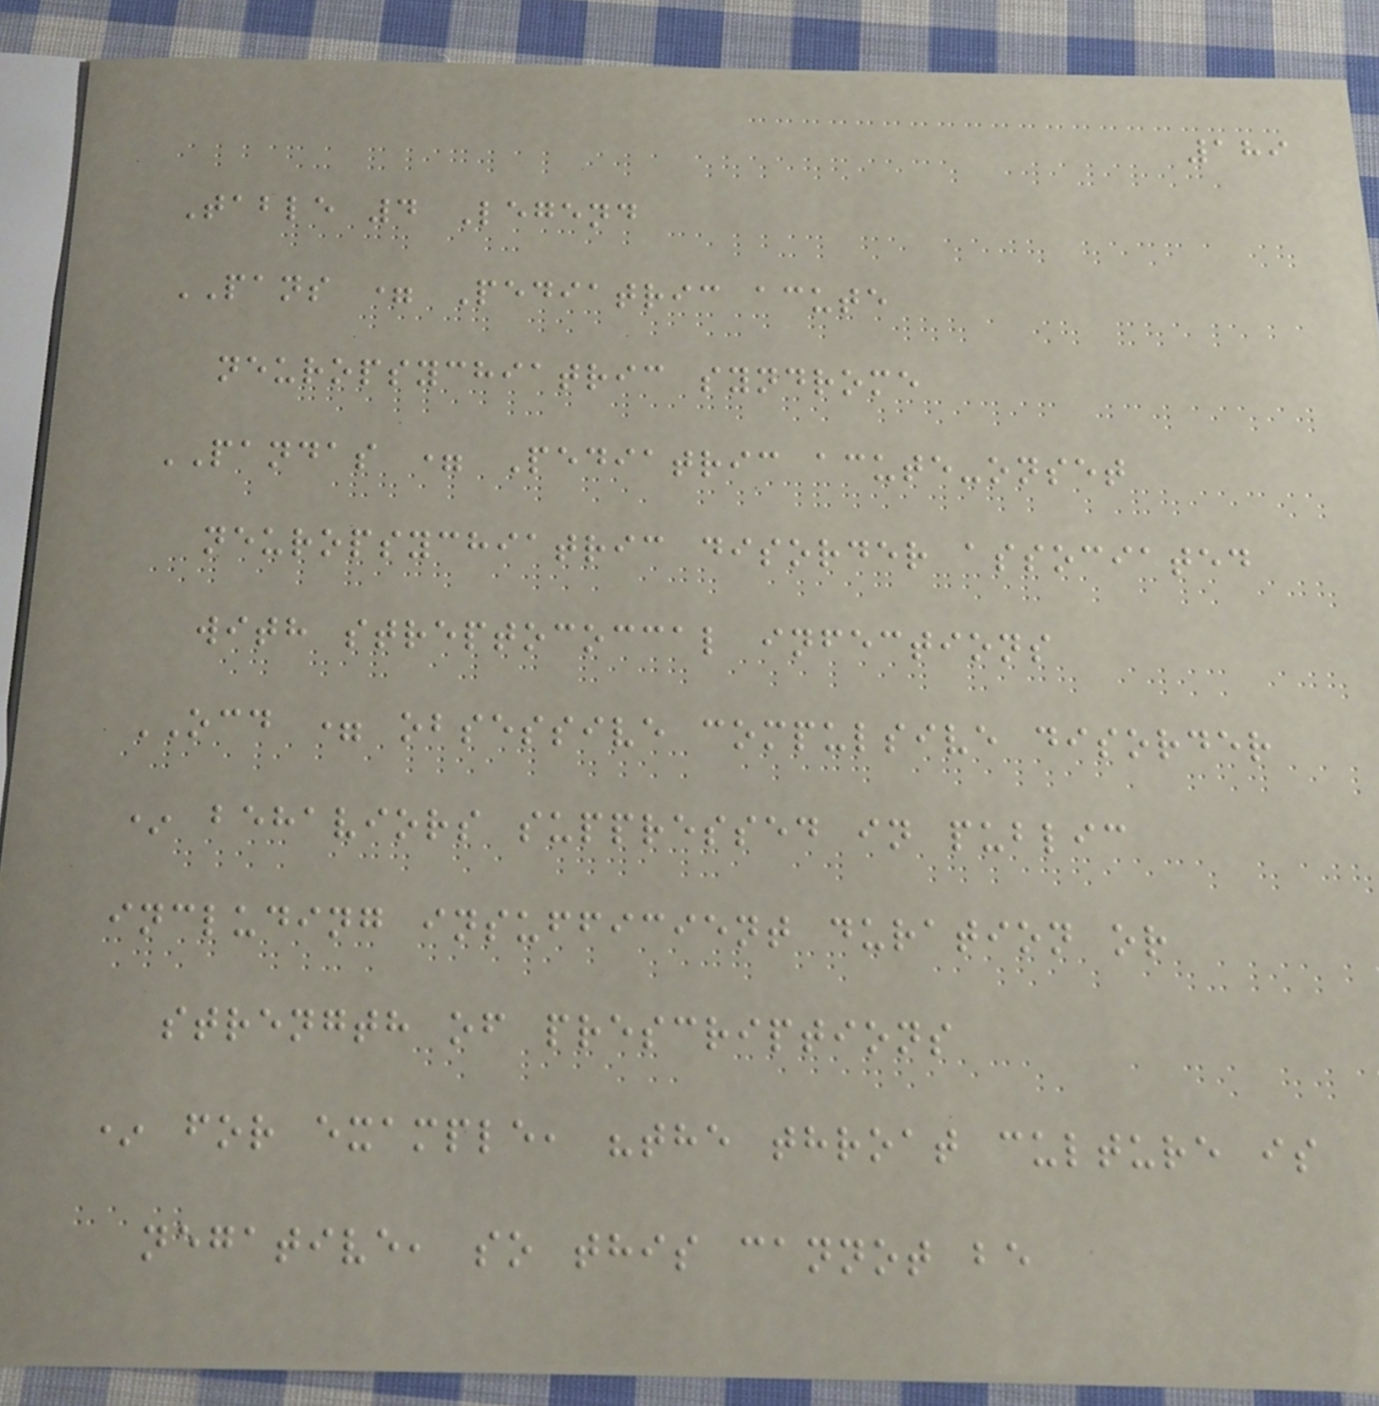189
Table 4 Legend
PANS = Pediatric acute
neuropsychiatric syndrome
PANDAS = Pediatric acute-onset
neuropsychiatric disorder associated
with streptococcal infections
OCD = obsessive compulsive disorder
* behaviors suppressed in public
including insufficient duration or
strength of prescriptions
* for example, "the throat culture is
negative, so this cannot be
